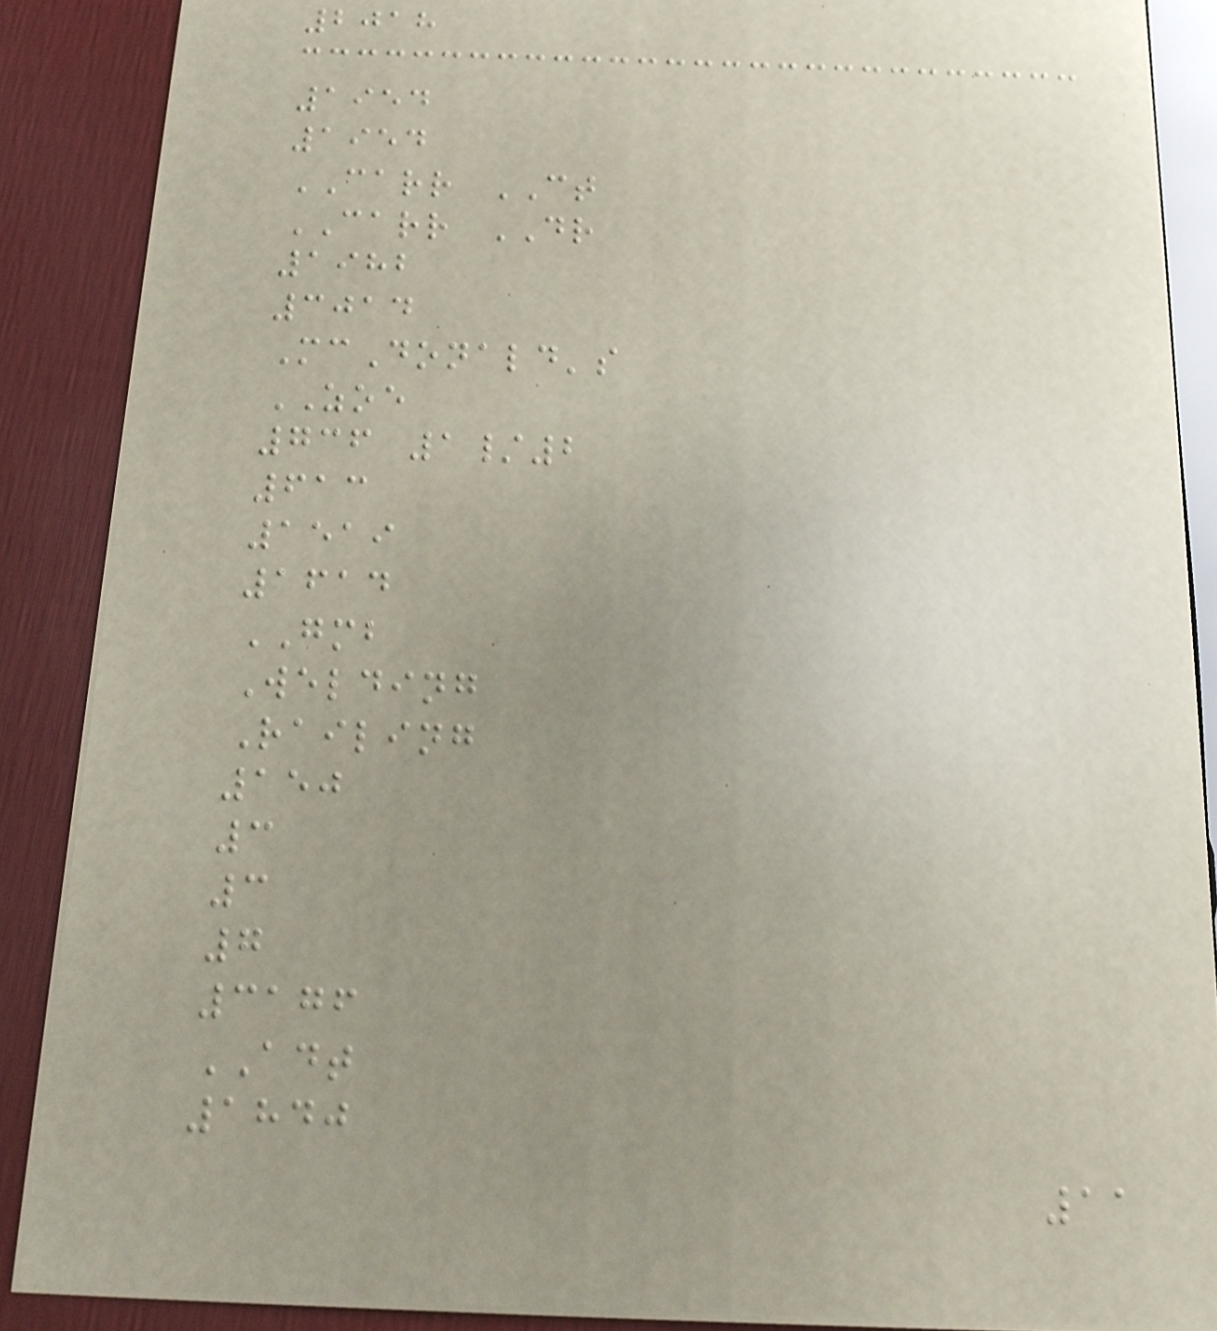2018
1954
1954
CARR CT
CARR DR
1982
3014
McDonald's
ZOE
736 1/2
613
1519
1614
GMB
Welding
Railing
150
3
3
7
3176
ADT
1840
11
